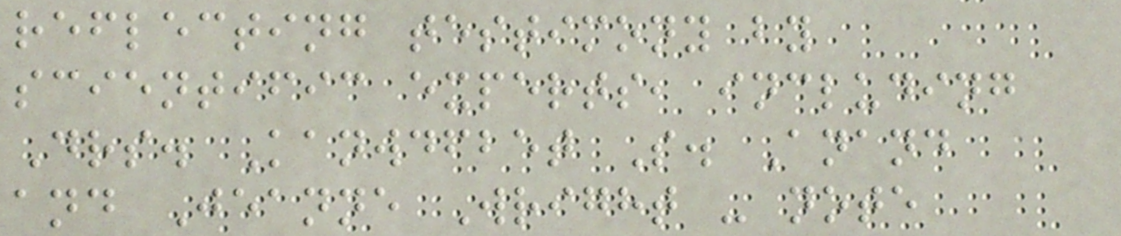reflecting testimony by
scientific experts, including
Drs. Kanwdfbet S. Anand
and Jeanne Wright - note
